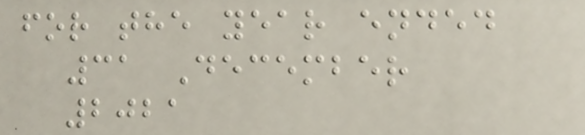for the year ended
31 December
2021
